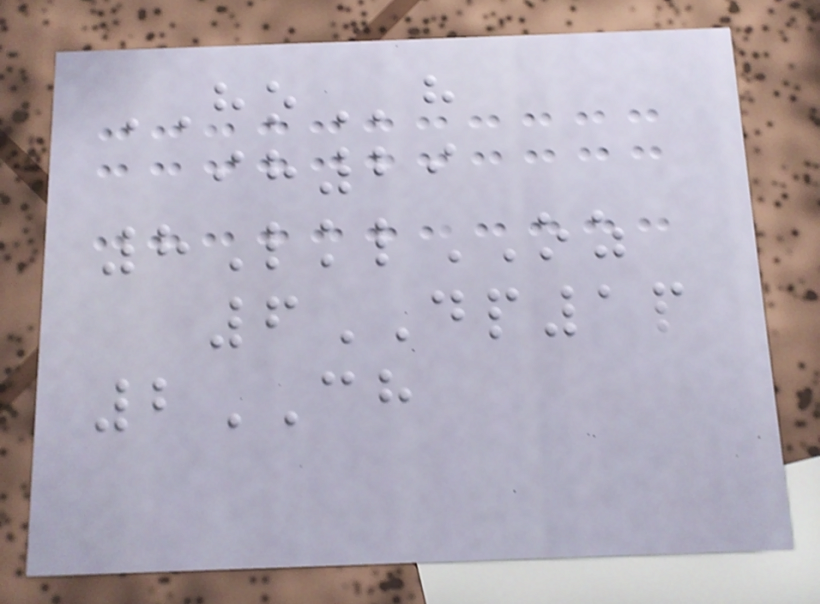HOh
ih29
8LklOZ
6DP1p
2CH
